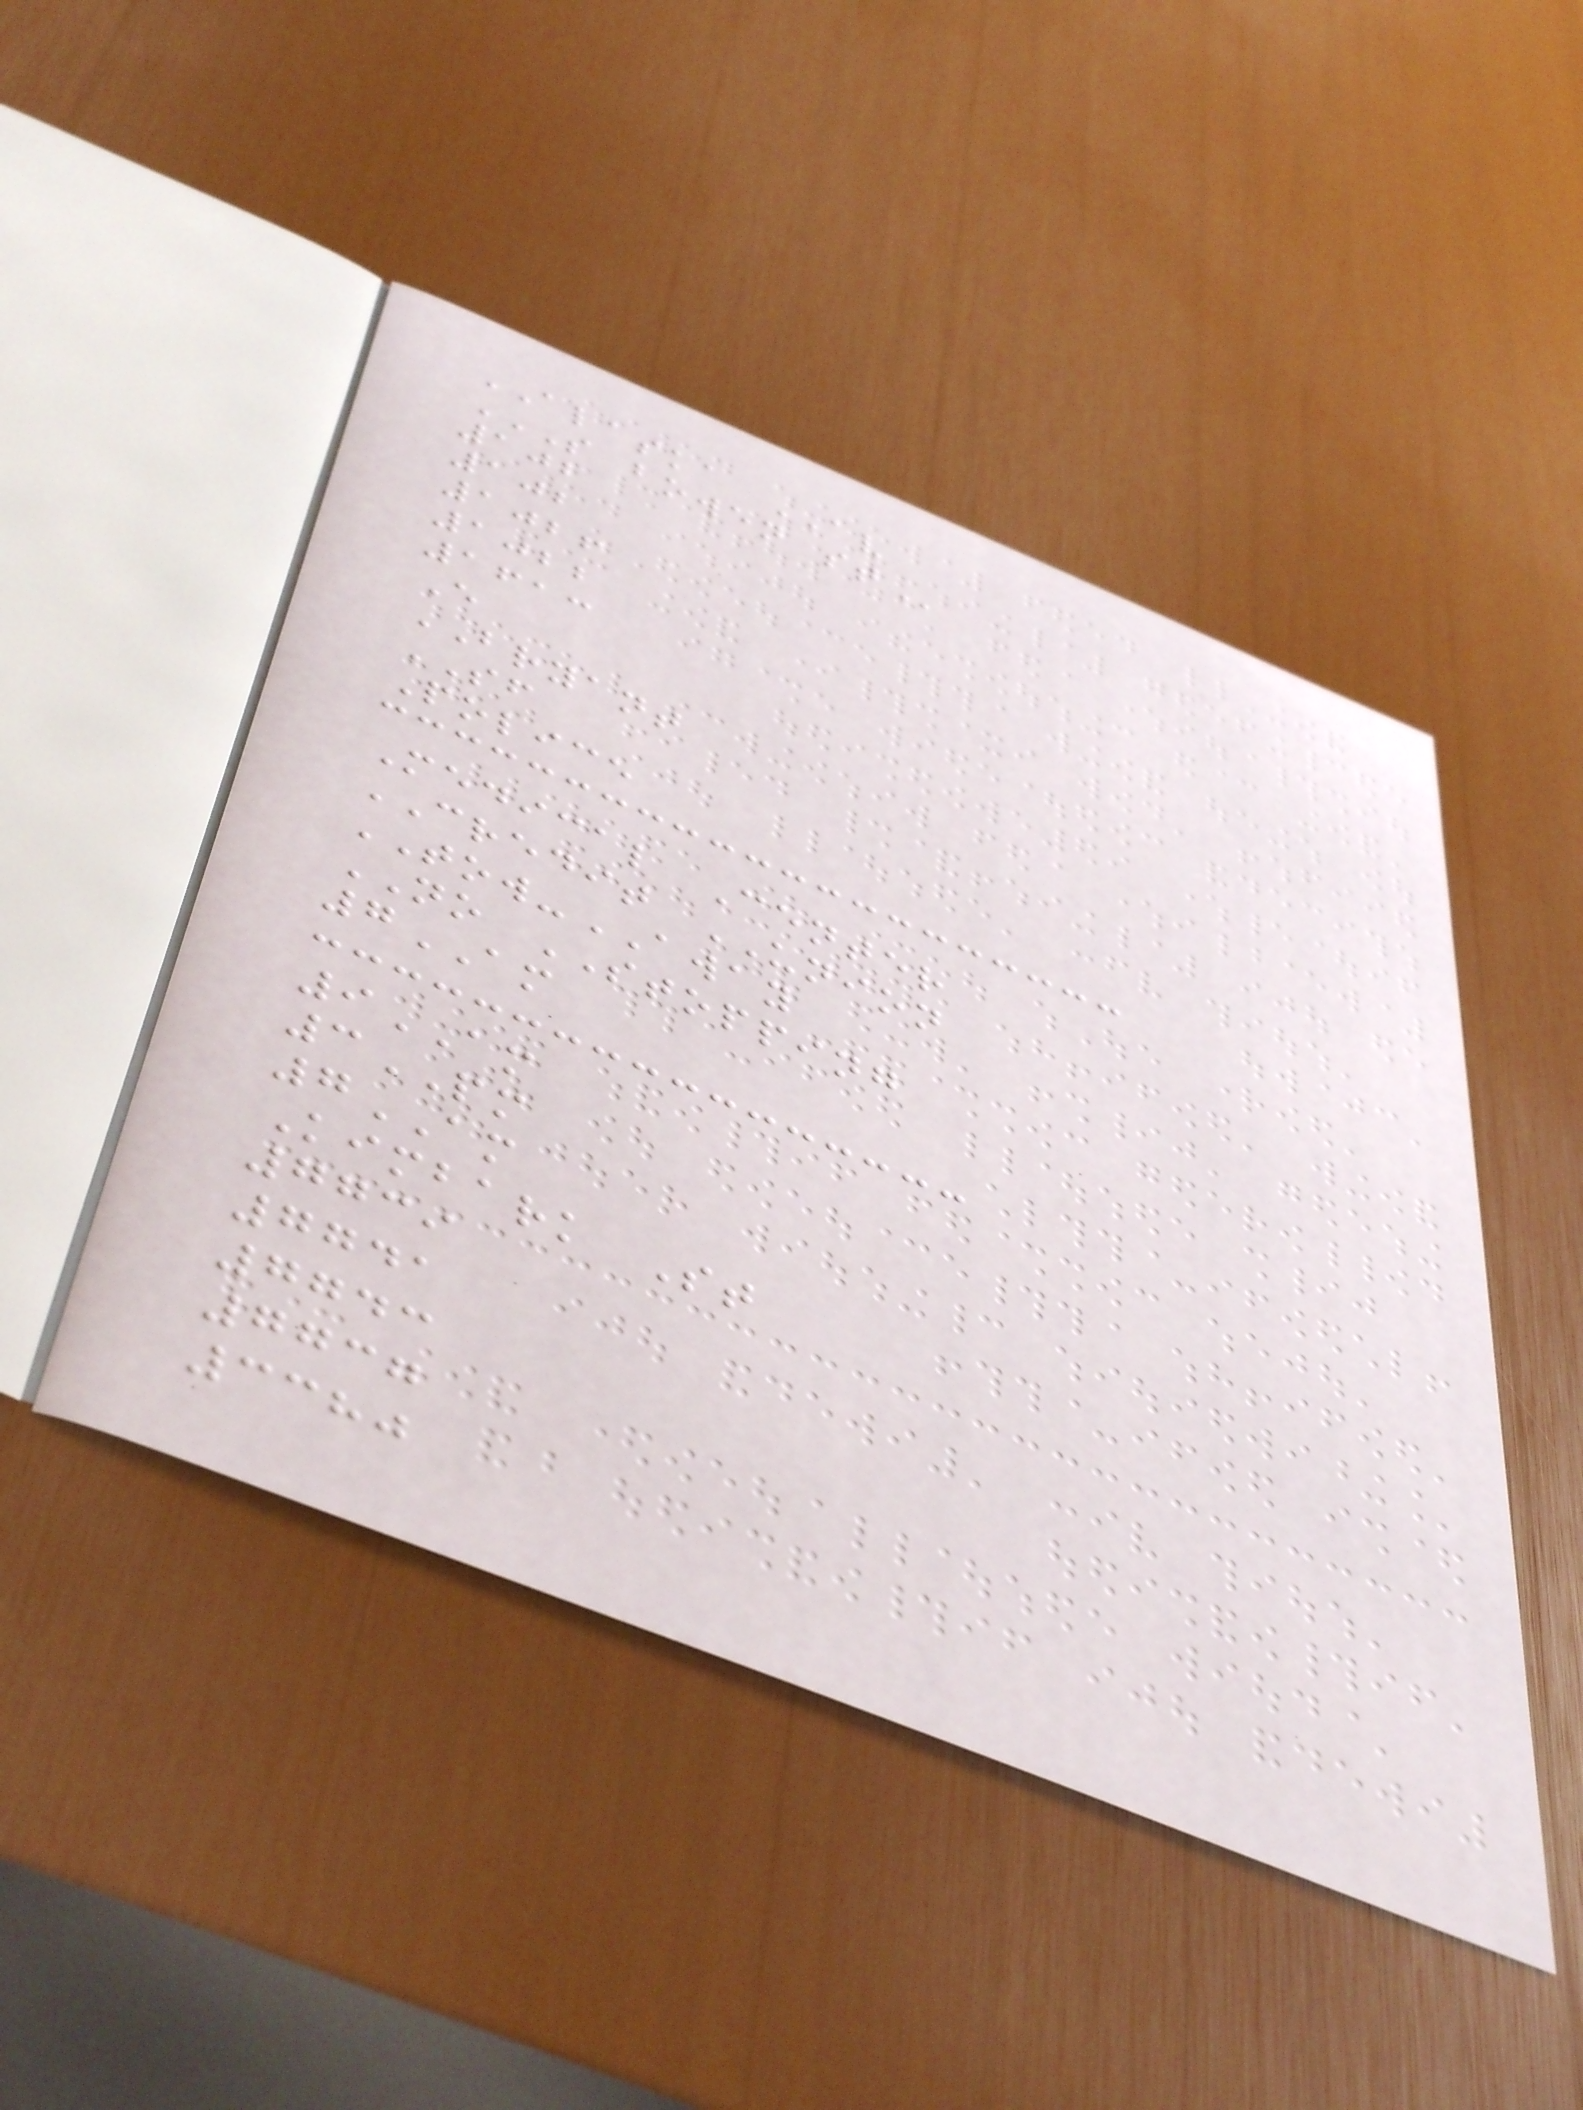ALASKA AV
S BOWEN ST
102
102
1026
1022
1613
E
BRYANT
SF
Police
Medical Center
CREDIT UNION
TOW-AWAY
NO STOPPING
7AM
9AM
3PM
7AM
Kimbark St
7739
7741
7743
7737
3380
